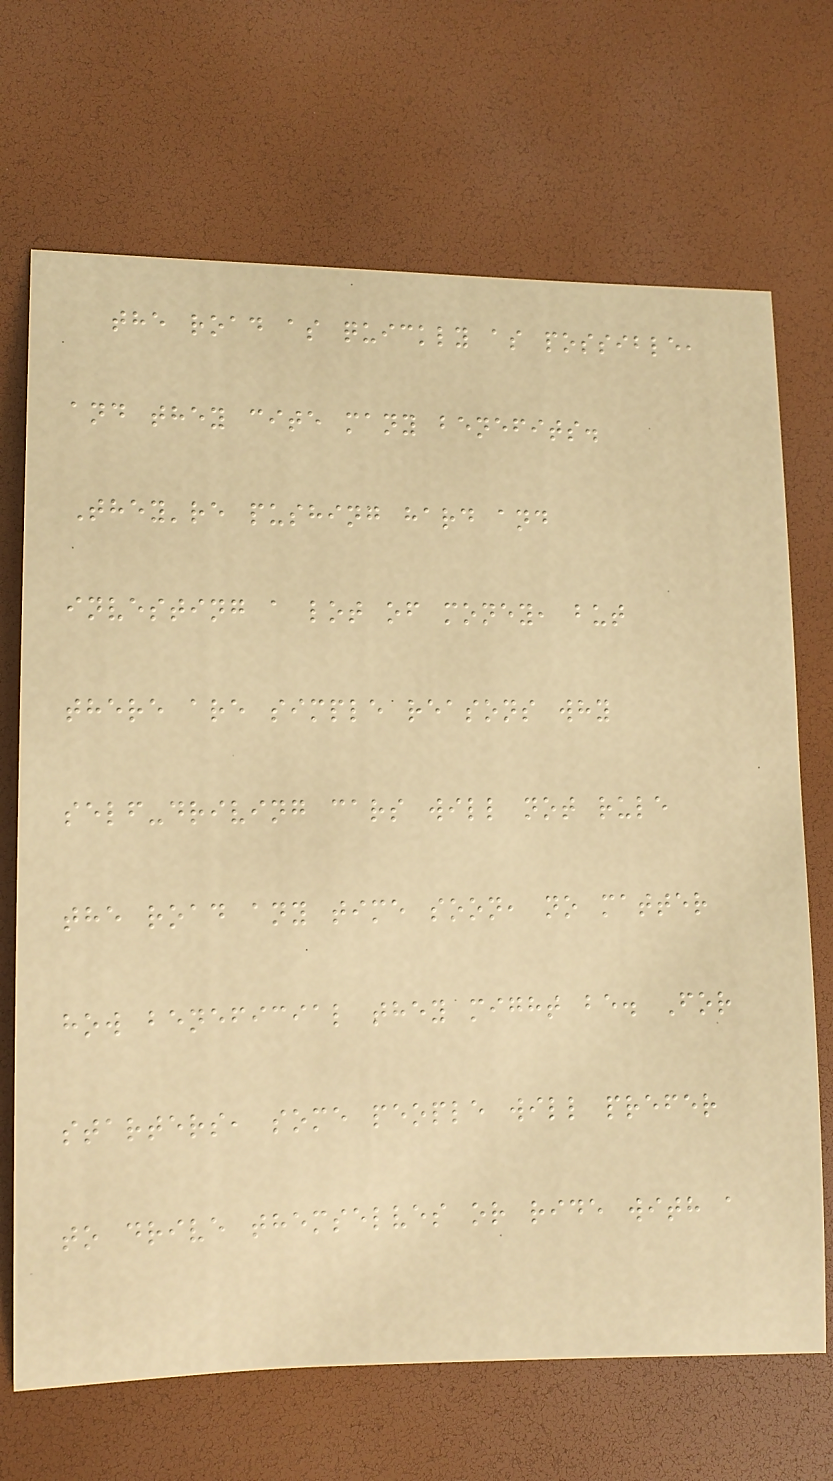the road as quickly as possible,
and they cite many benefits.
They're pushing hard and
investing a lot of money, but
there are simple reasons why
self-driving cars will not rule
the road any time soon, no matter
how beneficial they might be. For
starters, some people will prefer
to drive themselves or ride with a
